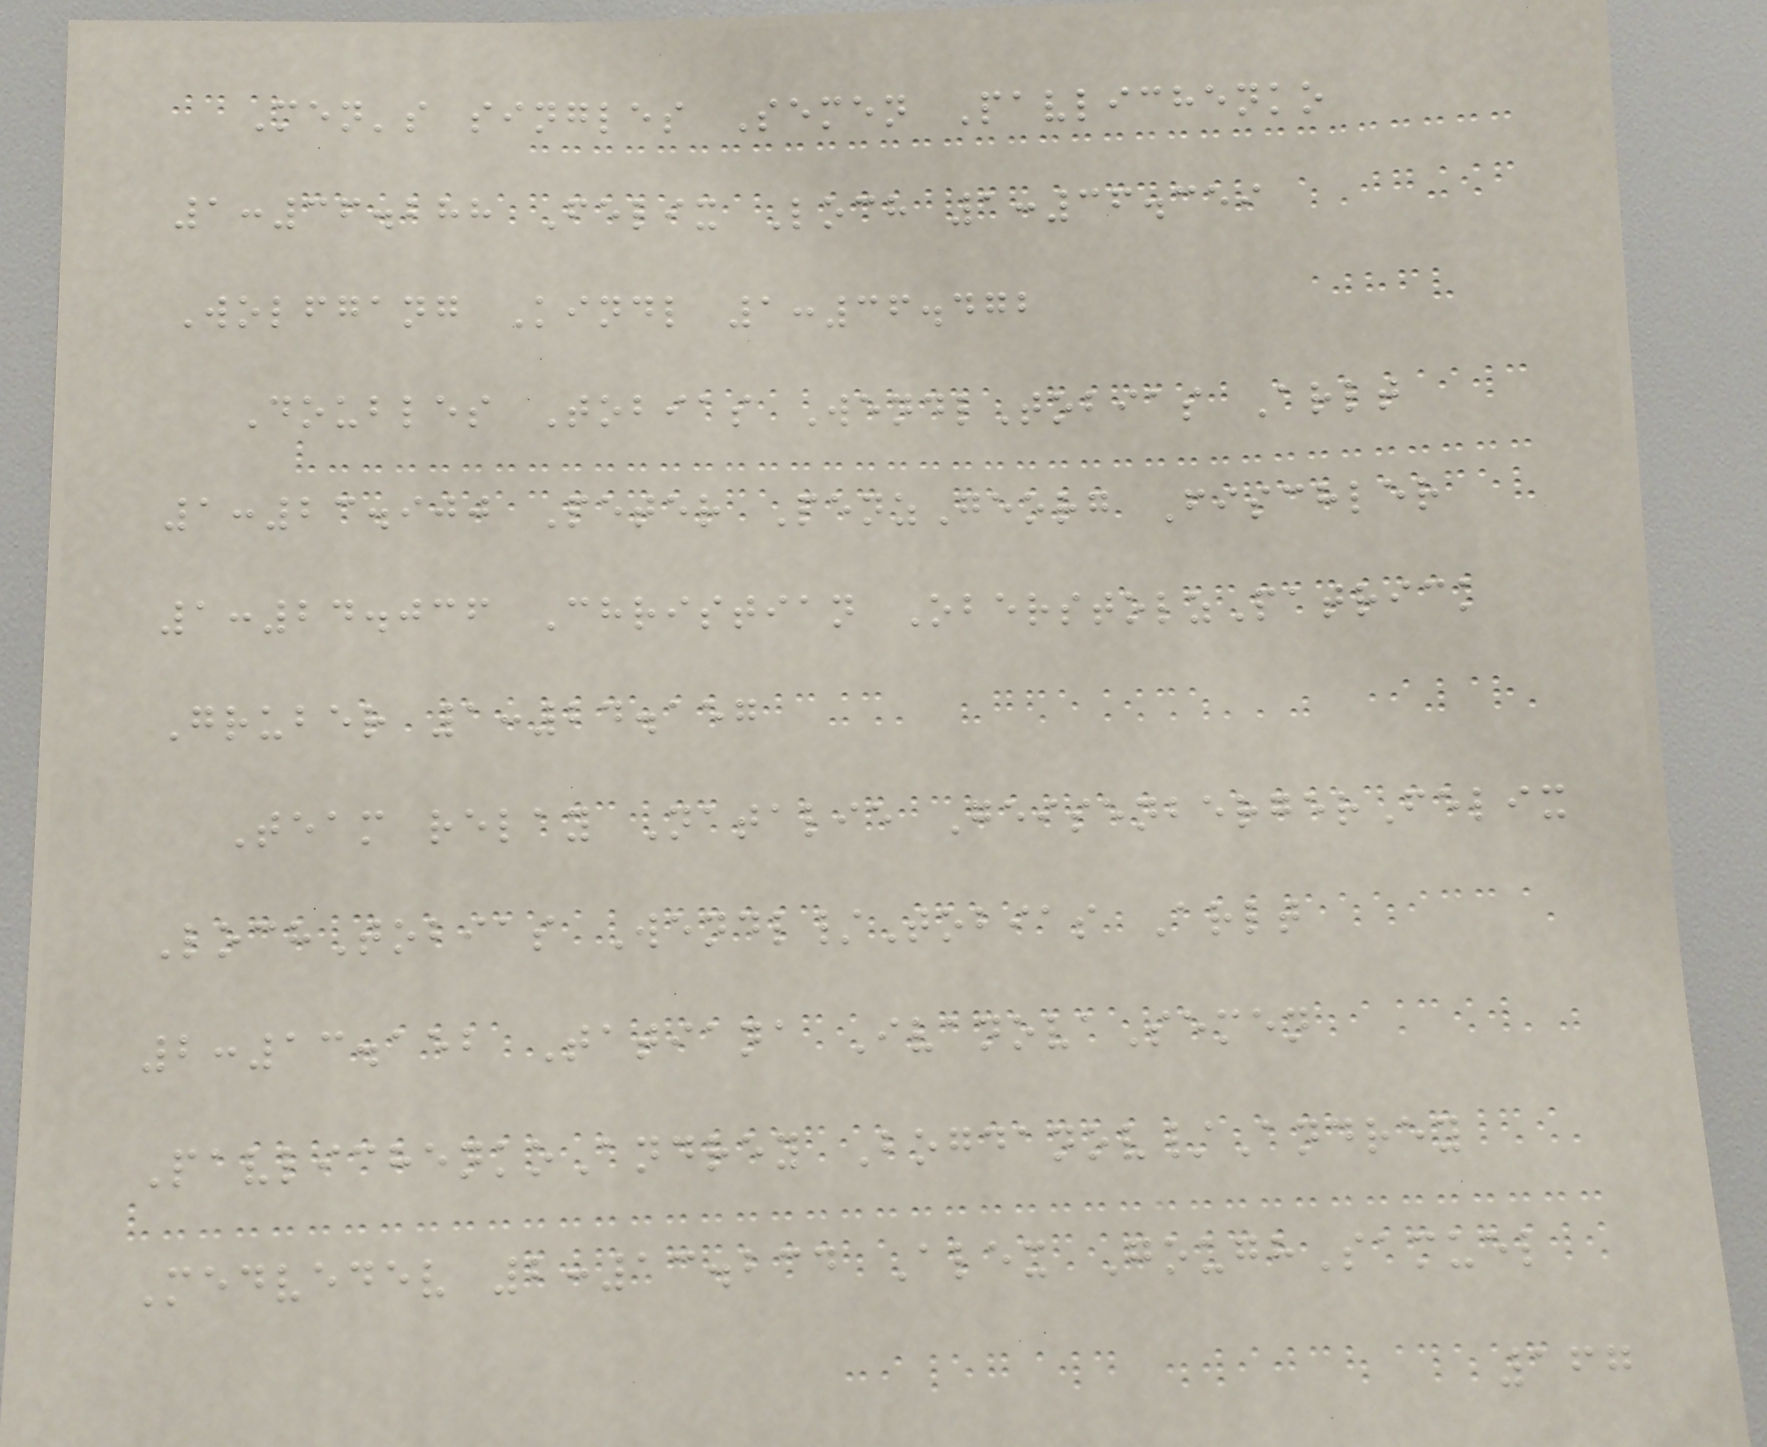Men's singles Semen Pavlichenko
1:36.288 Felix Loch 1:36.359
Wolfgang Kindl 1:36.472
Doubles Tobias WendlTobias Arlt
1:23.900 Peter PenzGeorg Fischler
1:24.036 Christian OberstolzPatrick
Gruber 1:24.157
Team relay Natalie GeisenbergerFelix
LochTobias Wendl/Tobias Arlt
2:13.152 Tatiana IvanovaSemen
PavlichenkoAndrey Bogdanov/Andrey
Medvedev 2:13.234 Alex GoughSamuel
167
